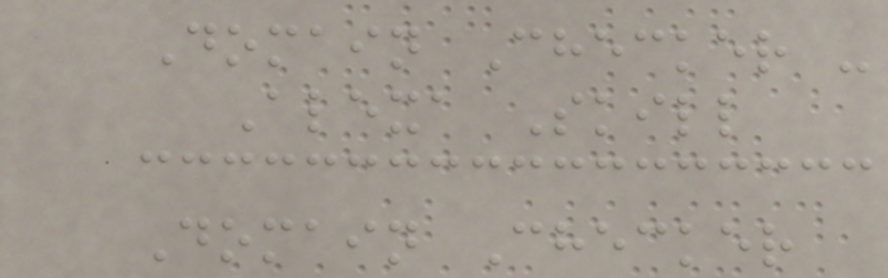Domain Checker -
Alexa Skill
Domain Checker
